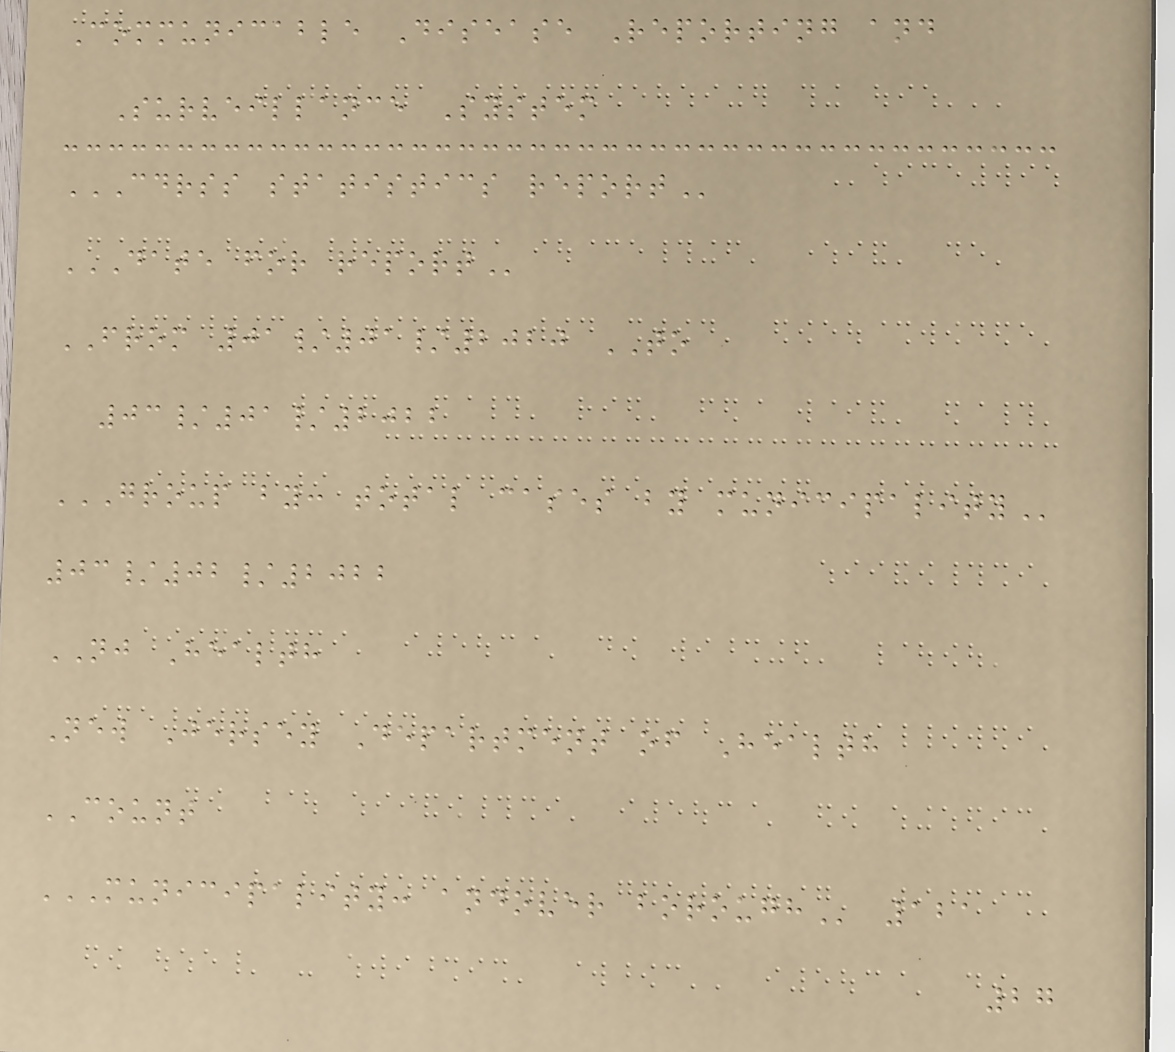Communicable Disease Reporting and
Surveillance System
CDRSS STATISTICS REPORT
DATE FOR REPORT
FROM 01/01/2020 TO
03/01/2022
GROUP BY: TOTAL CASES BY MUNICIPALITY
03/02/2022
NJ Health
New Jersey Department of Health
COUNT
MUNICIPALITY: ANDOVER BOROUGH 121
27
